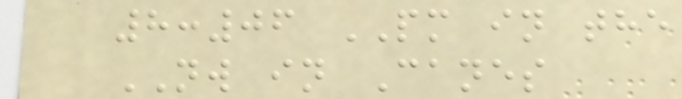8:06 PM in the
NW in Canes
